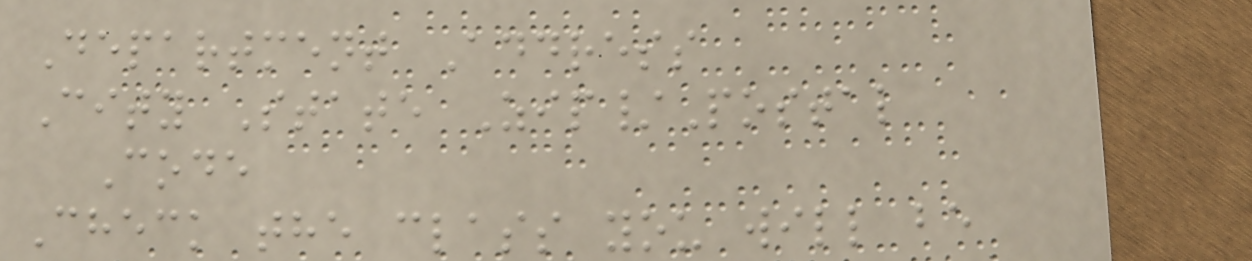Department Address
City State Zip/Postal
Code
Check the class you will be
